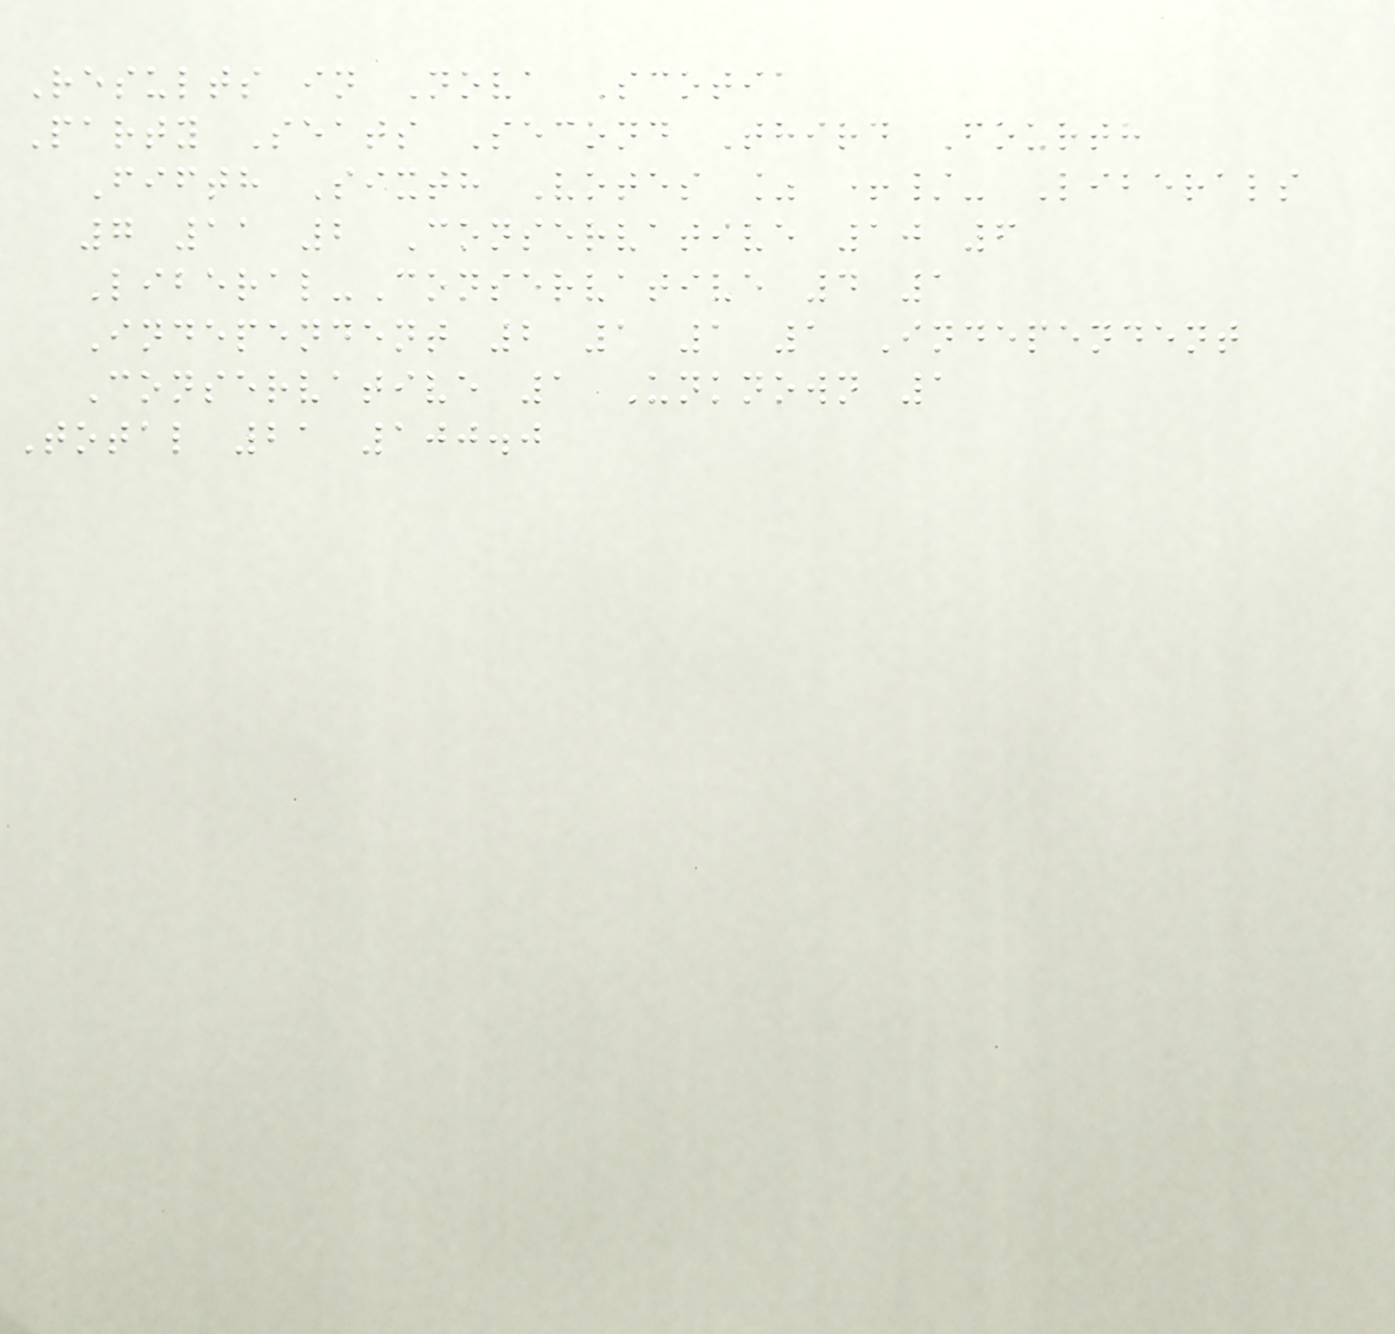Results in Nova Scotia
Party Seats Second Third Fourth
Fifth Sixth Votes % +/- Liberals
7 11 2 Conservative 10 6
Liberal-Conservative 4 1
Independent 2 1 1 1 Independent
Conservative 1 Unknown 1
Total 21 100.0
